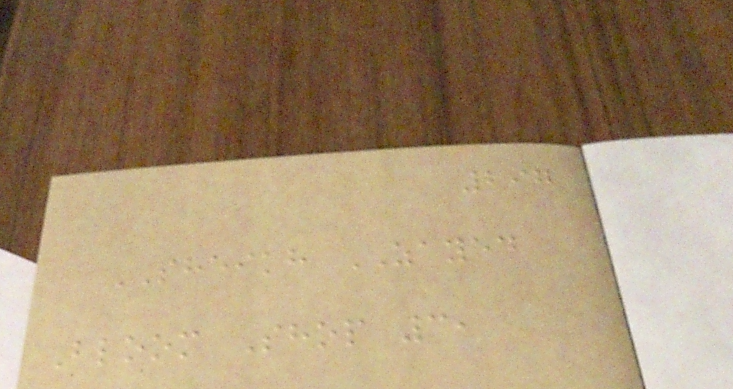297
SHEIKH ZAYED
Bloom Shop 3,
